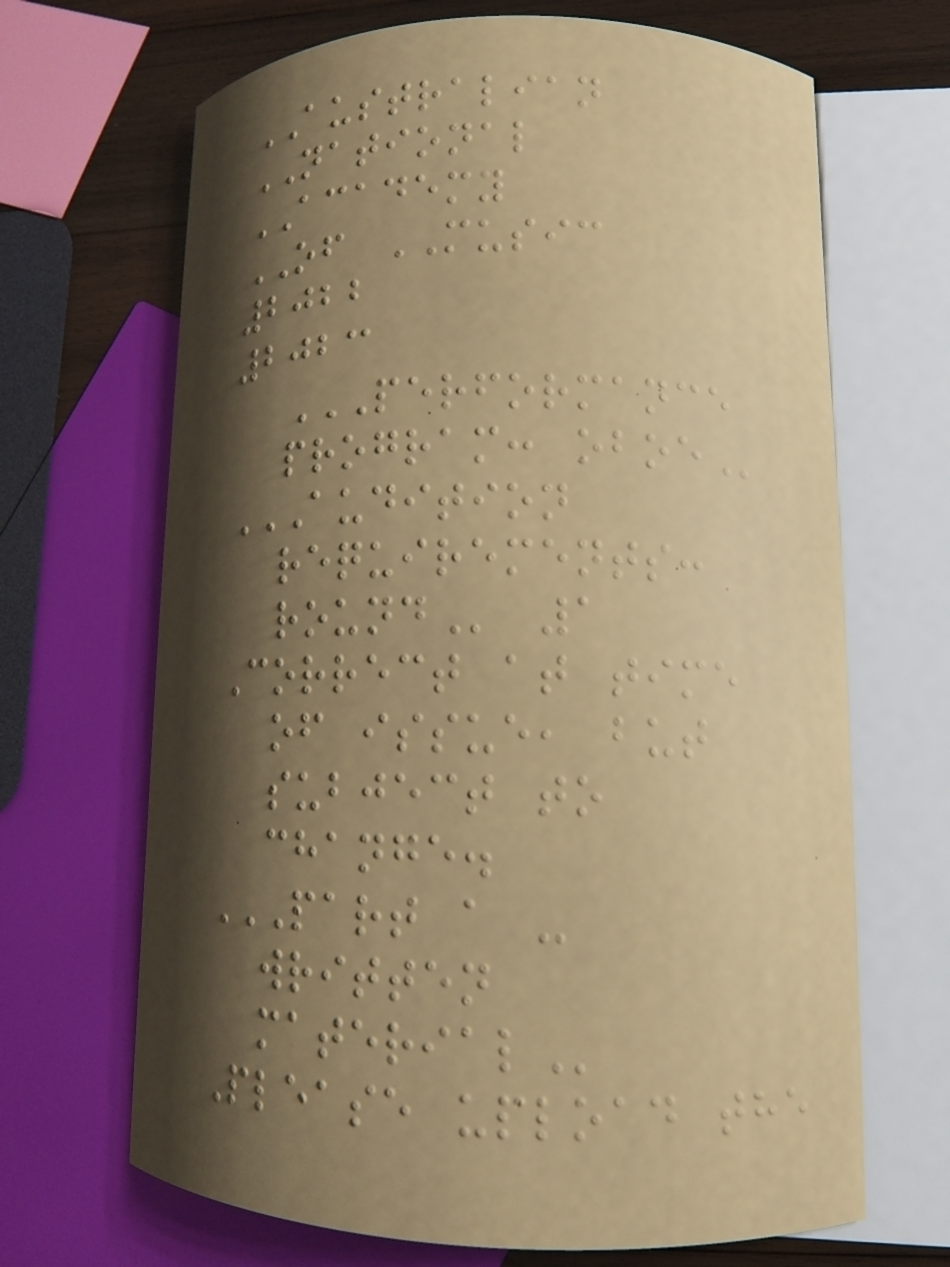AUSTRALIAN
NATIONAL
ACADEMY
OF MUSIC
2022
2023
PERFORMANCE
PROGRAM: OBOE
AUDITION
REQUIREMENTS:
ROUND 1
Correct at time
of issue, but
subject to
change.
PART A -
WRITTEN
MATERIAL
Please upload the
